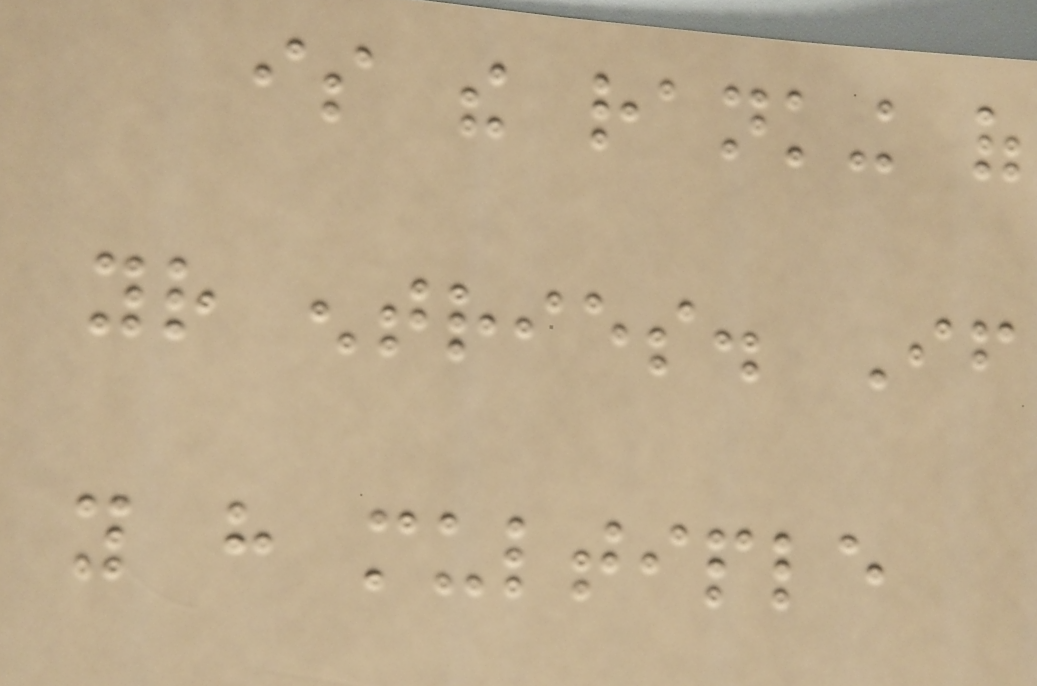is the ranking of
your entries. If
you have multiple
